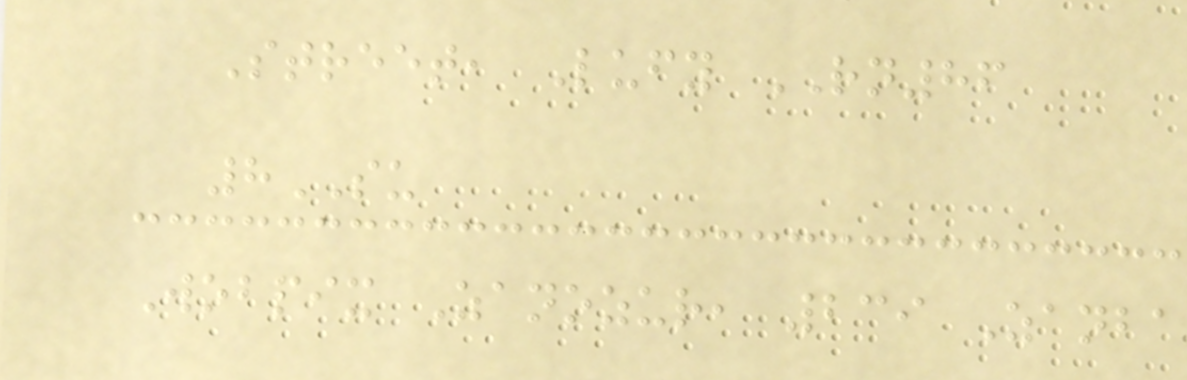Street, Lufy RN86
8SU
Wobpix Zanozur, 239 Zanba
